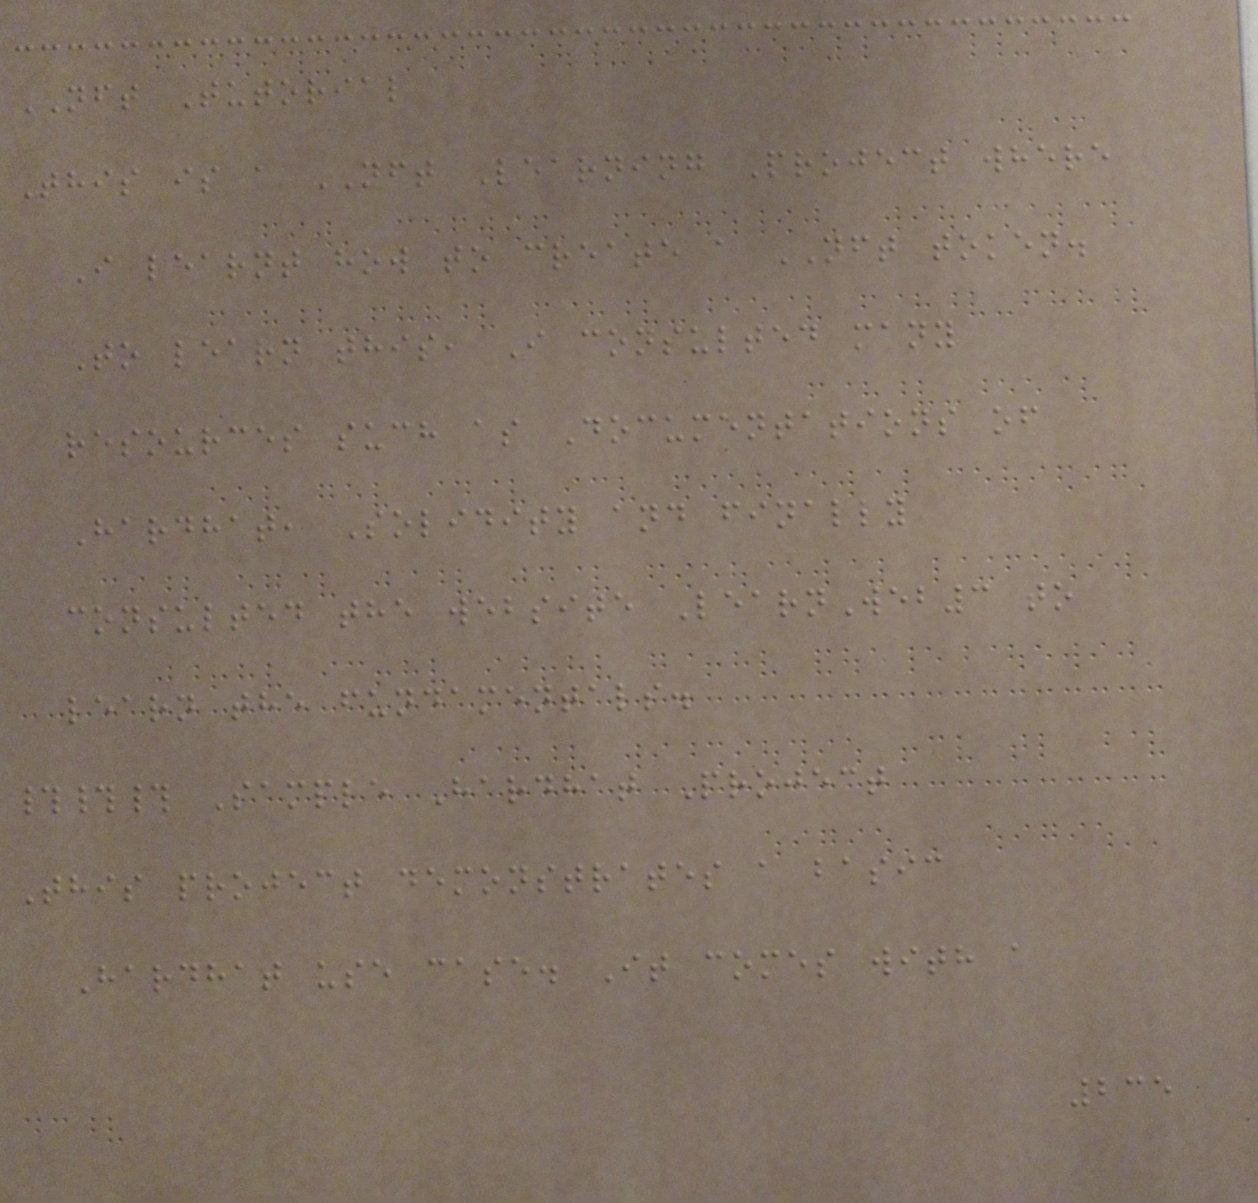NFT Tutorial
This is a NFT Learning Project where
I learnt how to create a NFT token.
To learn this, I consulted many
resources such as Documentations of
Hardhat, Solidity and finally
consulted the website LearnWeb3 to
learn the fundamentals.
### Sample Hardhat Project
This project demonstrates a basic
Hardhat use case. It comes with a
235
